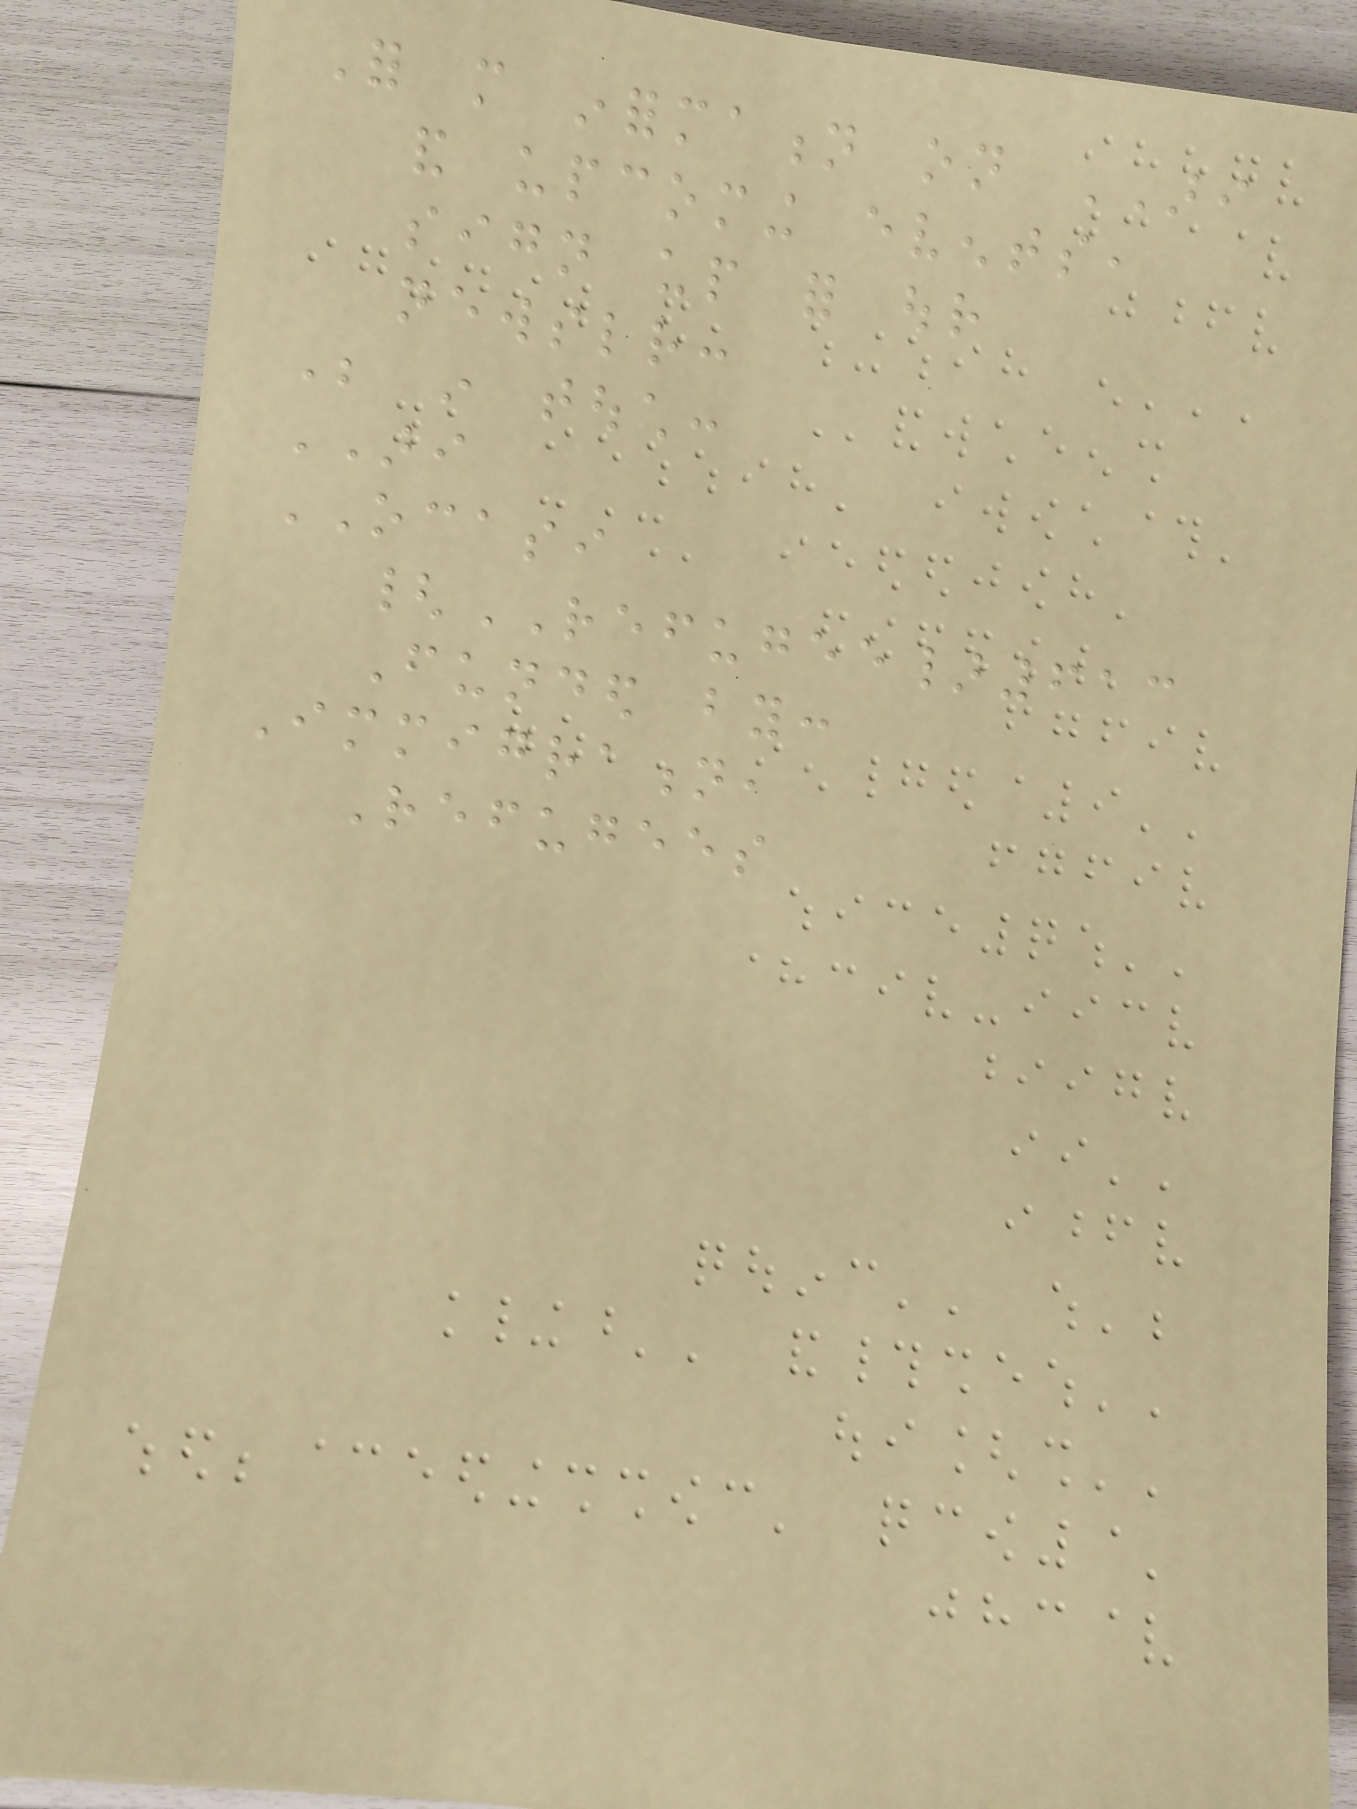For more information on ARI
and upcoming events,
sign up for our
newsletter:
Be in touch:
ARI
OCASI
{REFUGEE}613
Funded by:
Immigration,
Refugees
